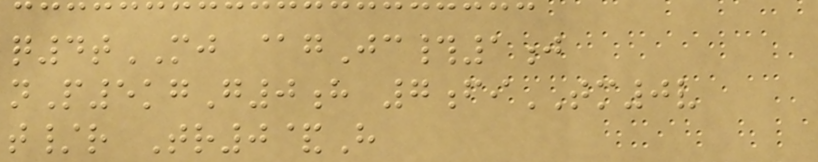q4tMJ @gJc#1j
nP5kgG0h 7fiTM0v
t/r Tr0&H
